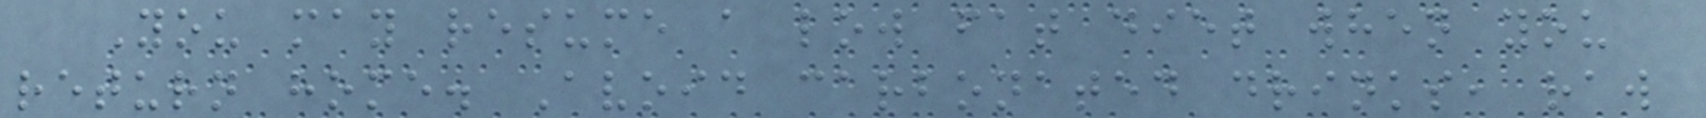You may resume a low fat diet when you
return home. Avoid carbonated drinks, raw
